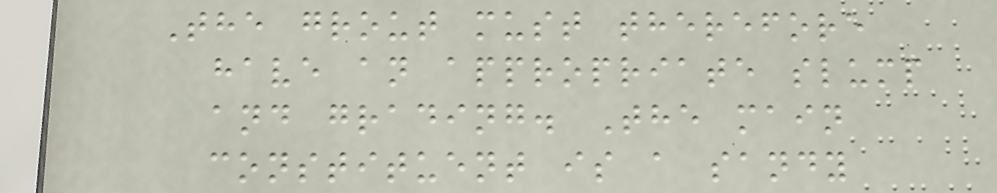The grout must therefore
have an appropriate slump
and grading. The main
constituent is a sandy
